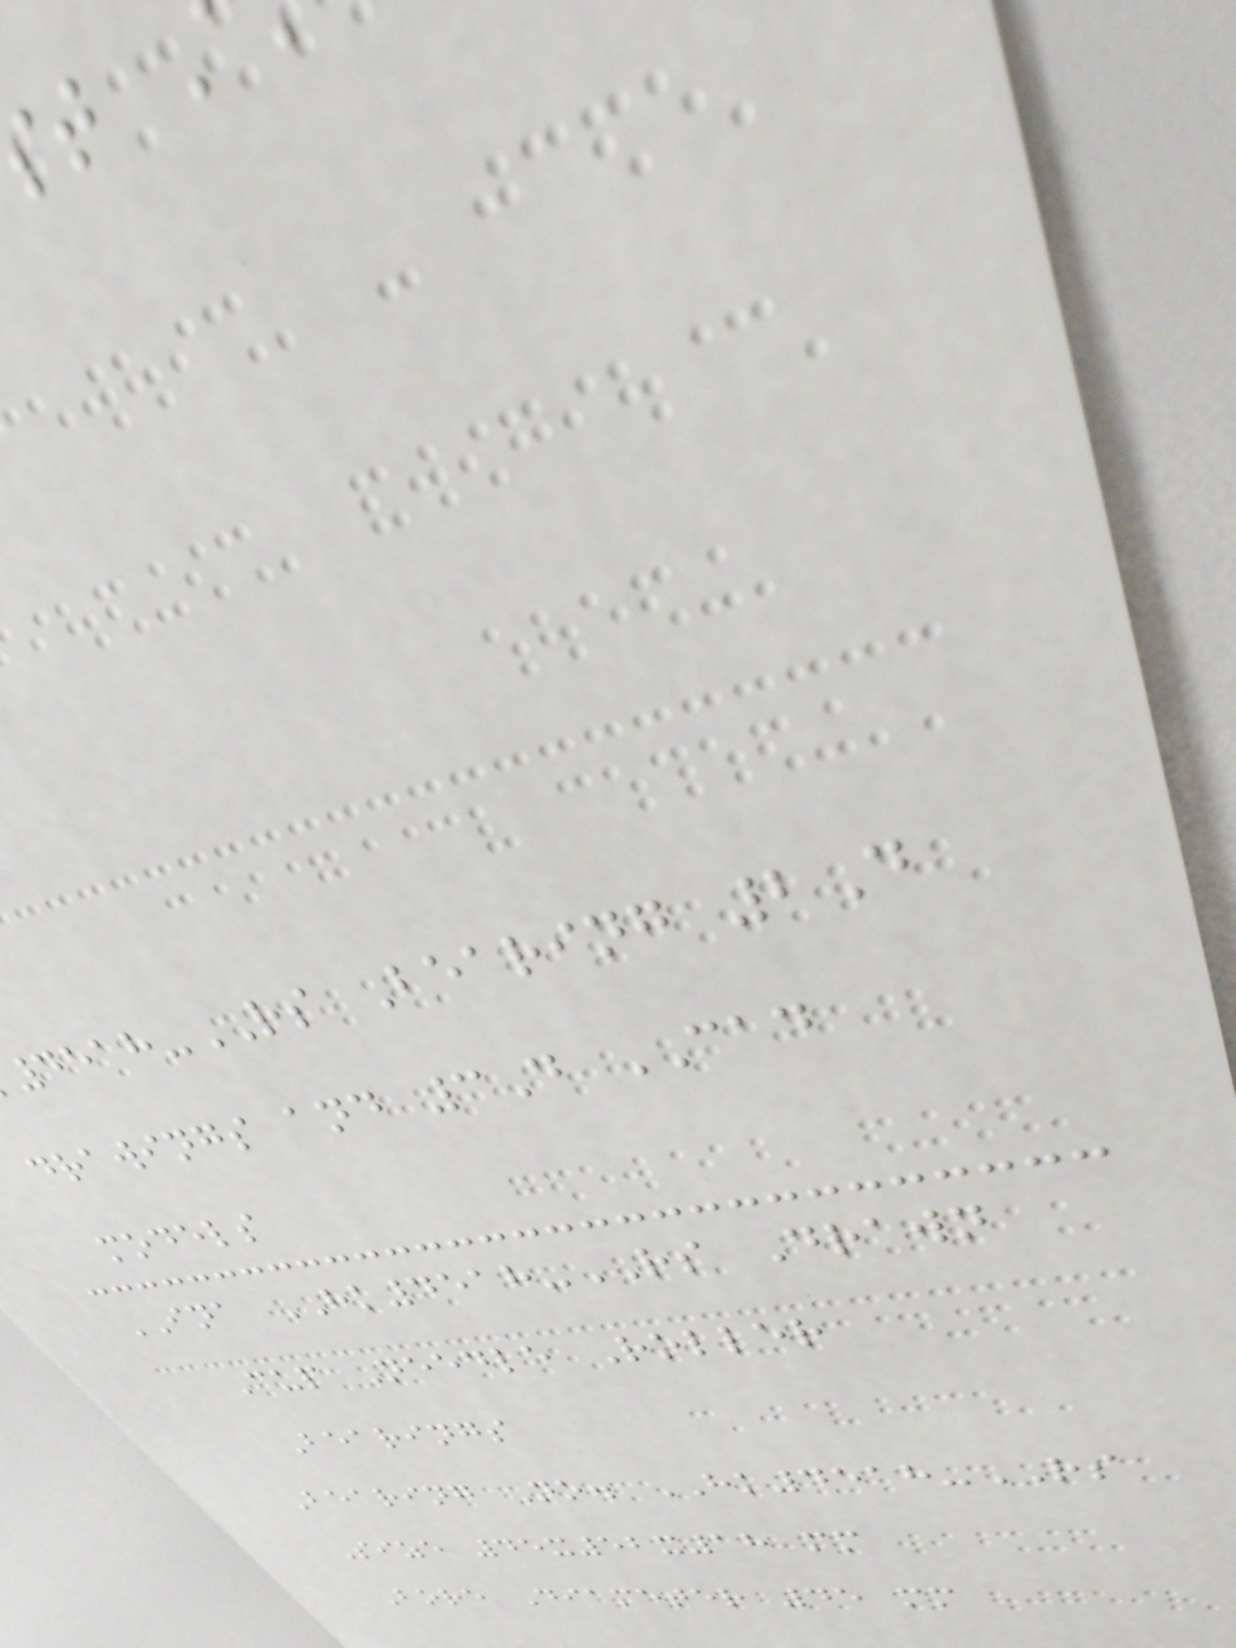4518-RS Bearing 2D
drawings and 3D CAD
models
INA HK4518-RS Drawn
Cup Needle Roller
Bearings
Bearing No. HK4518-RS
Size 45x52x18 mm
Bore Diameter 45 mm
